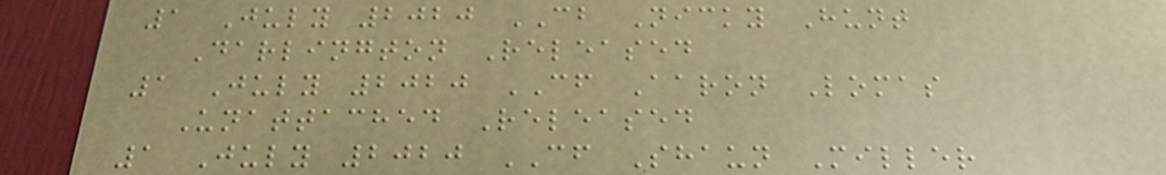1 July 2020 CB Nicky Hunt
Darlington Released
1 July 2020 CF Aaron Lomas
Unattached Released
1 July 2020 CF Shaun Miller
